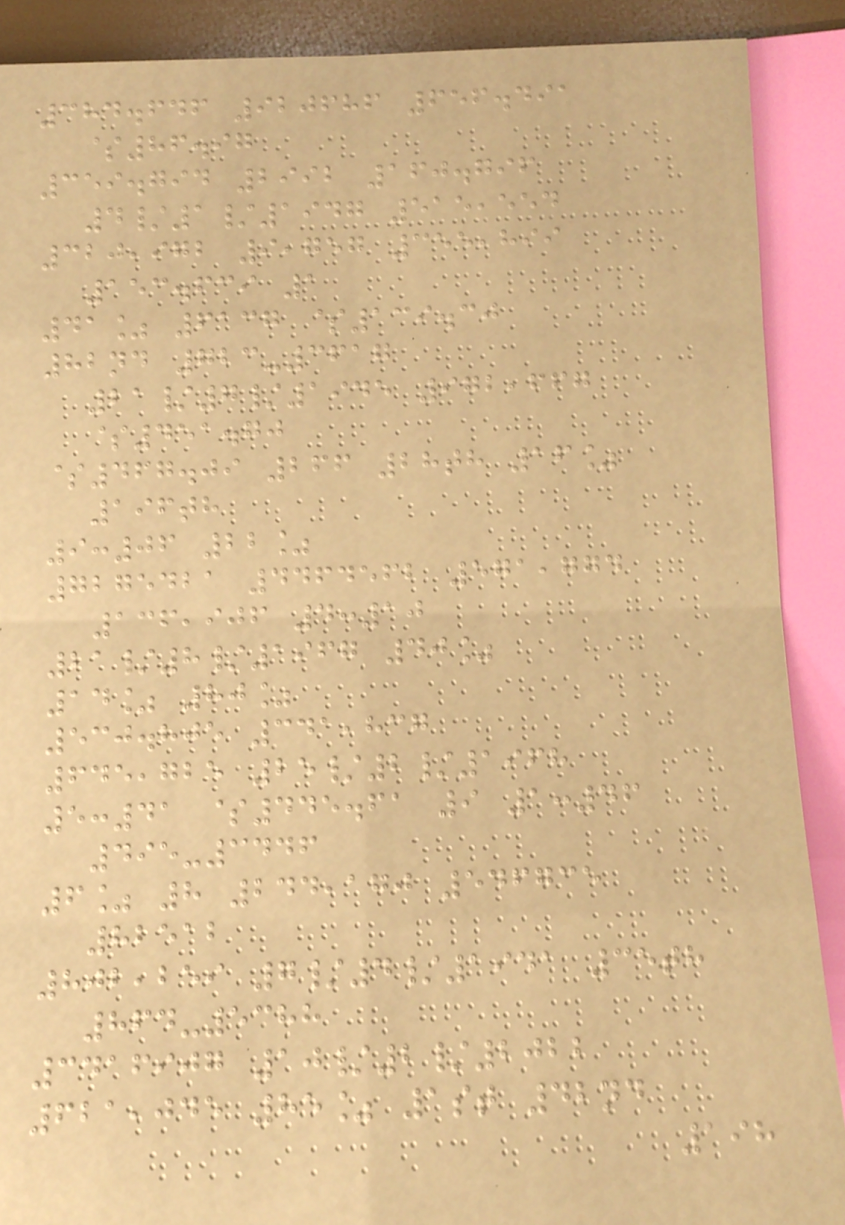384.646 920686 656.491
$86.97
359.794 2992 160.796
4/1/1947 515,554
320,972 9,757 355,899
153.639 1
41% 6137 $139.30
82nd 723-3617
21/7/1945 972,667
$451.70
$467.09 266 28th 16%
196th
9:06 22%
7275421 4464562 571,774
136,906 4:10
21/8/1967 40%
14% 80%
530.805 341,837
645,725 25/2/1968
5:41 $445.61 9 1:46
495-3446
6% 8 244,170 546735
82512
802,259 7/4/1941 35th
864-5388
3416907 10/2/2022
621,045 85% 1st 42nd
198
